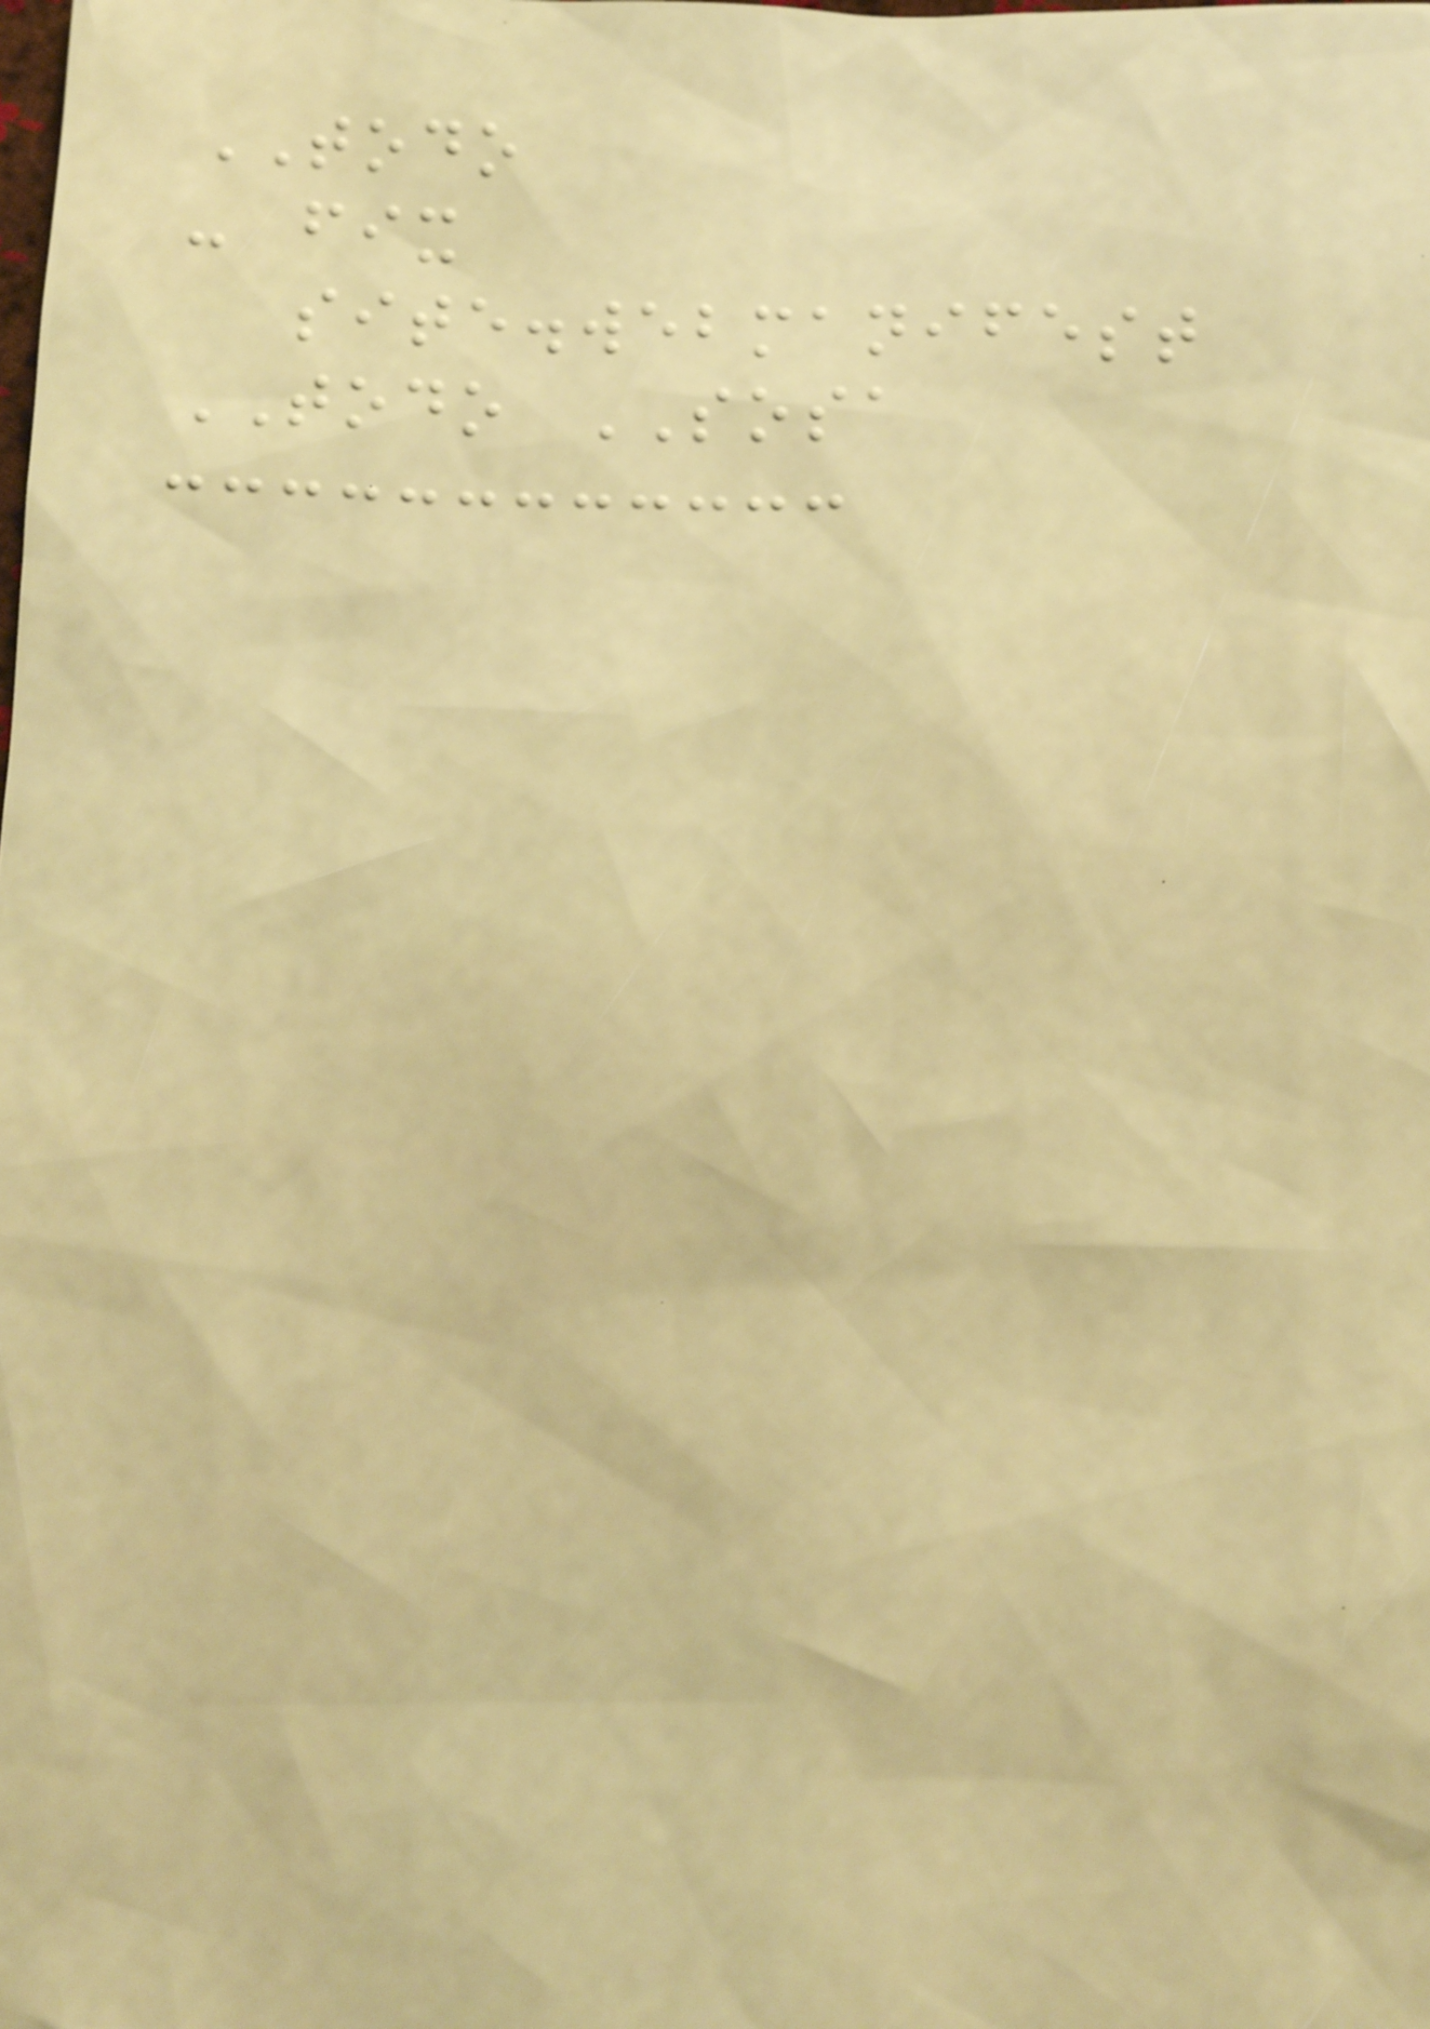TODO
- fix
site.webmanifest
TODO SOSA
